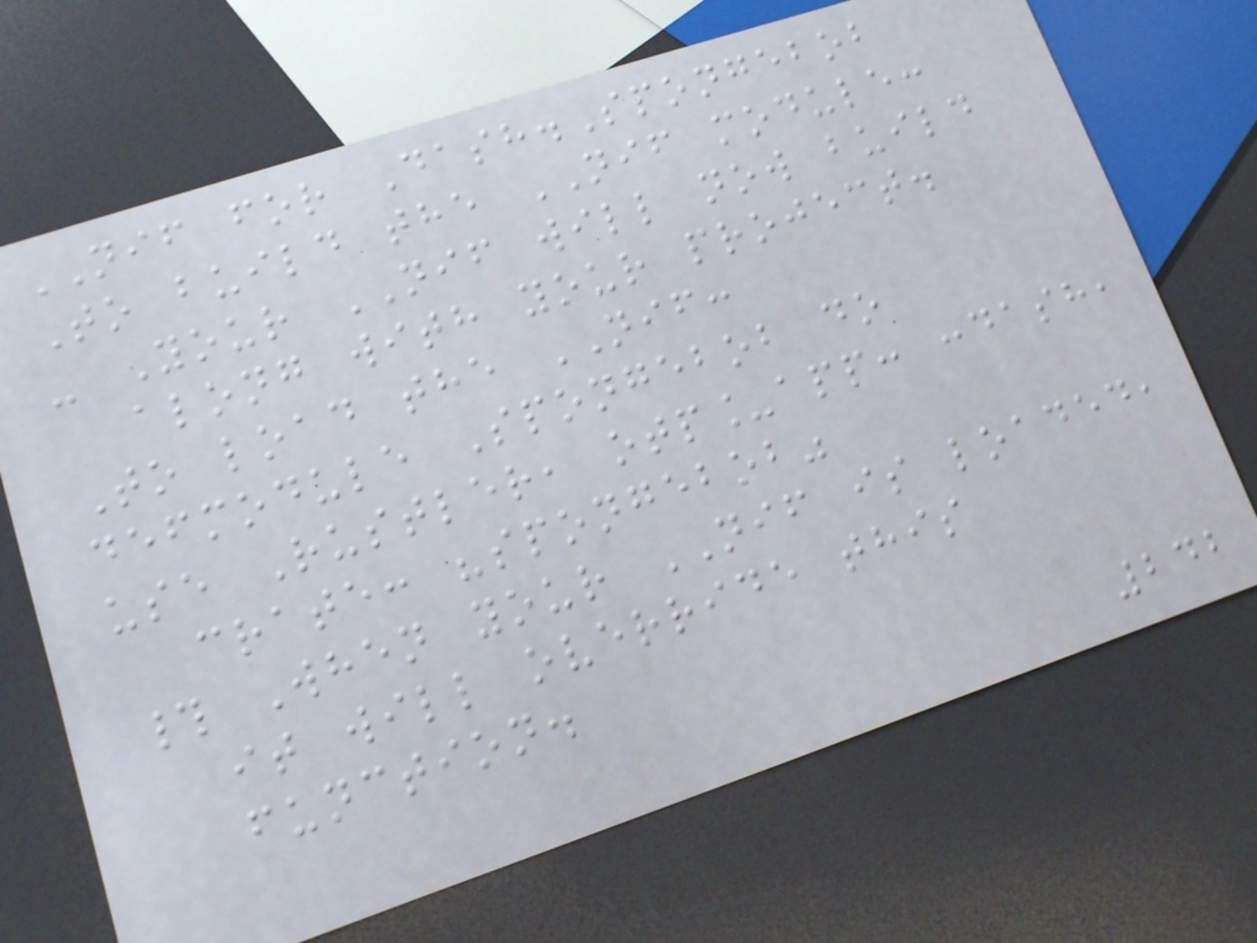NIF for Dash.Spongebob
To build the NIF module:
- Your NIF will now build
along with your project.
To load the NIF:
defmodule Spongebob do
use Rustler, otp_app: :dash,
crate: "spongebob"
# When your NIF is loaded,
it will override this
function.
242
